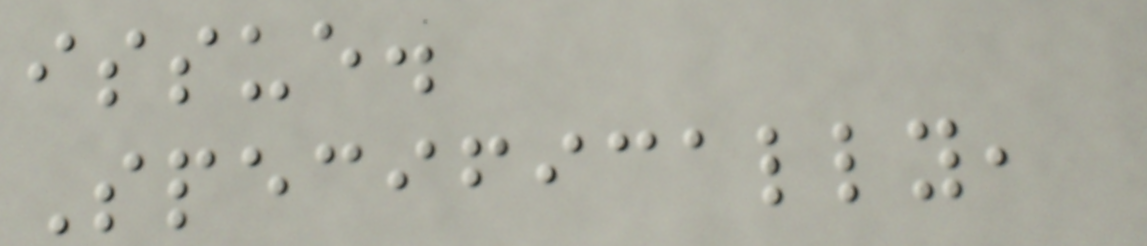issue.
Specifically,
